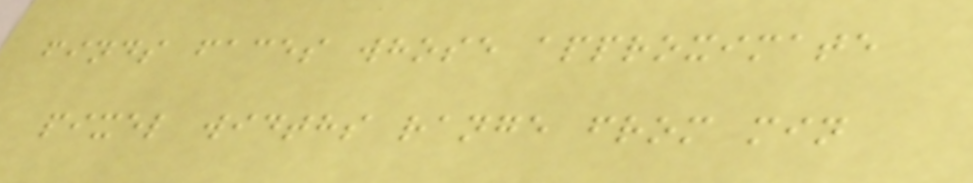finds faces whose approximate
pixel widths range from min
